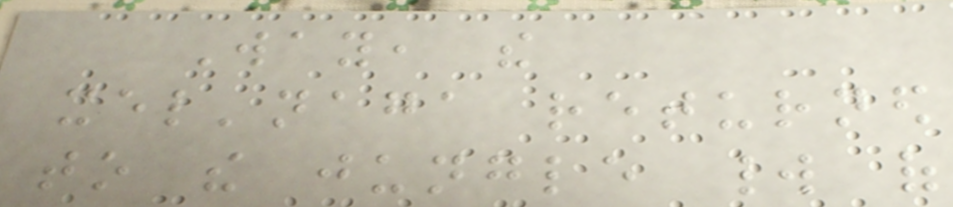Way, the
xel'naga returned
to the jungle world of
